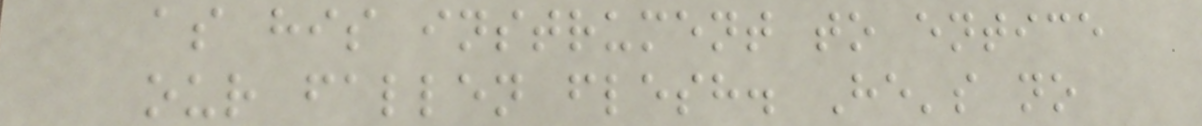as his instrument to entice
our fallen flesh. He's no
